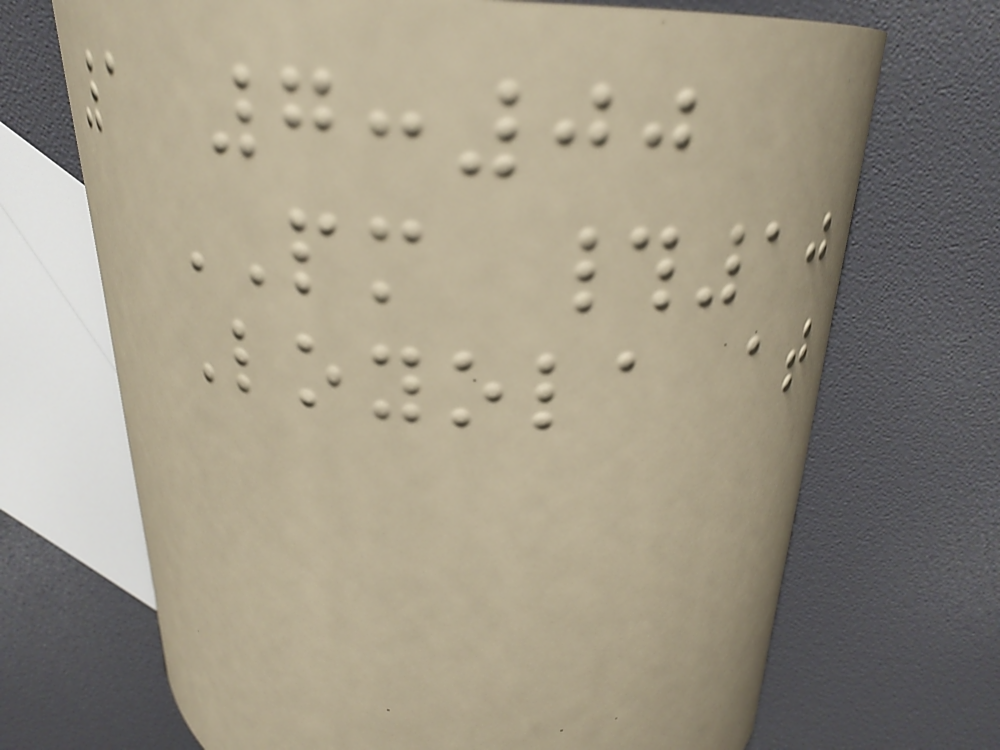1 7:00
PM #10
Loyola at
